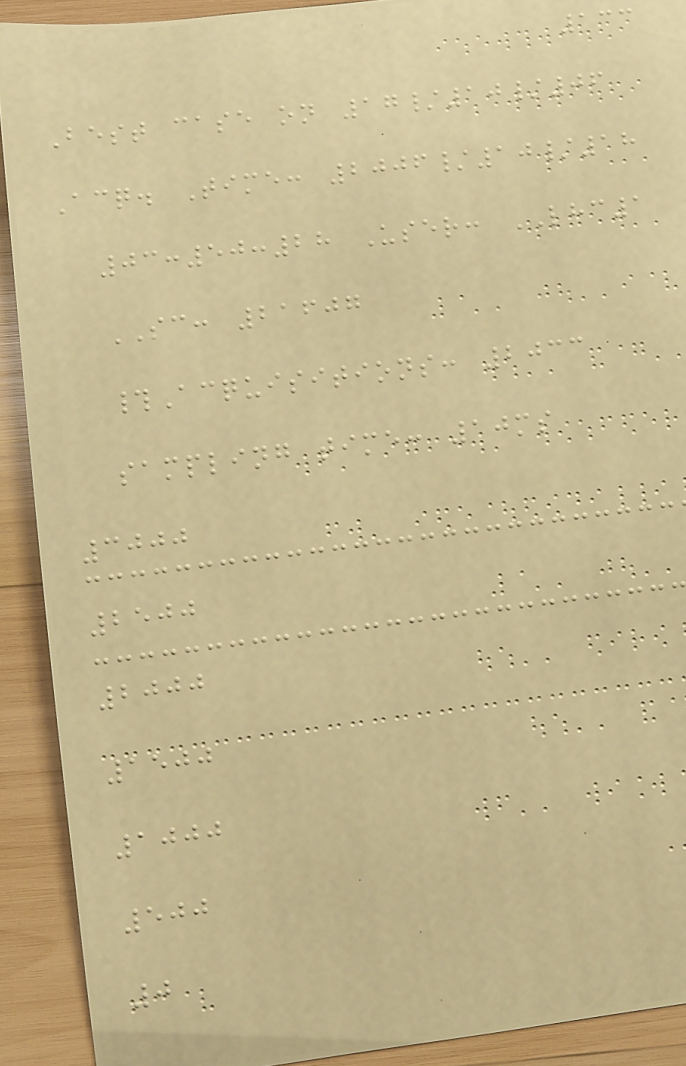133
Best case on 17/10/06
Acq. Time: 2006/10/18
03:50:28 User: LHC1
SC: 21607
#Acquisitions: 2033
sampling time: 10ms
3000
2500
2000
1500
1000
500
0
